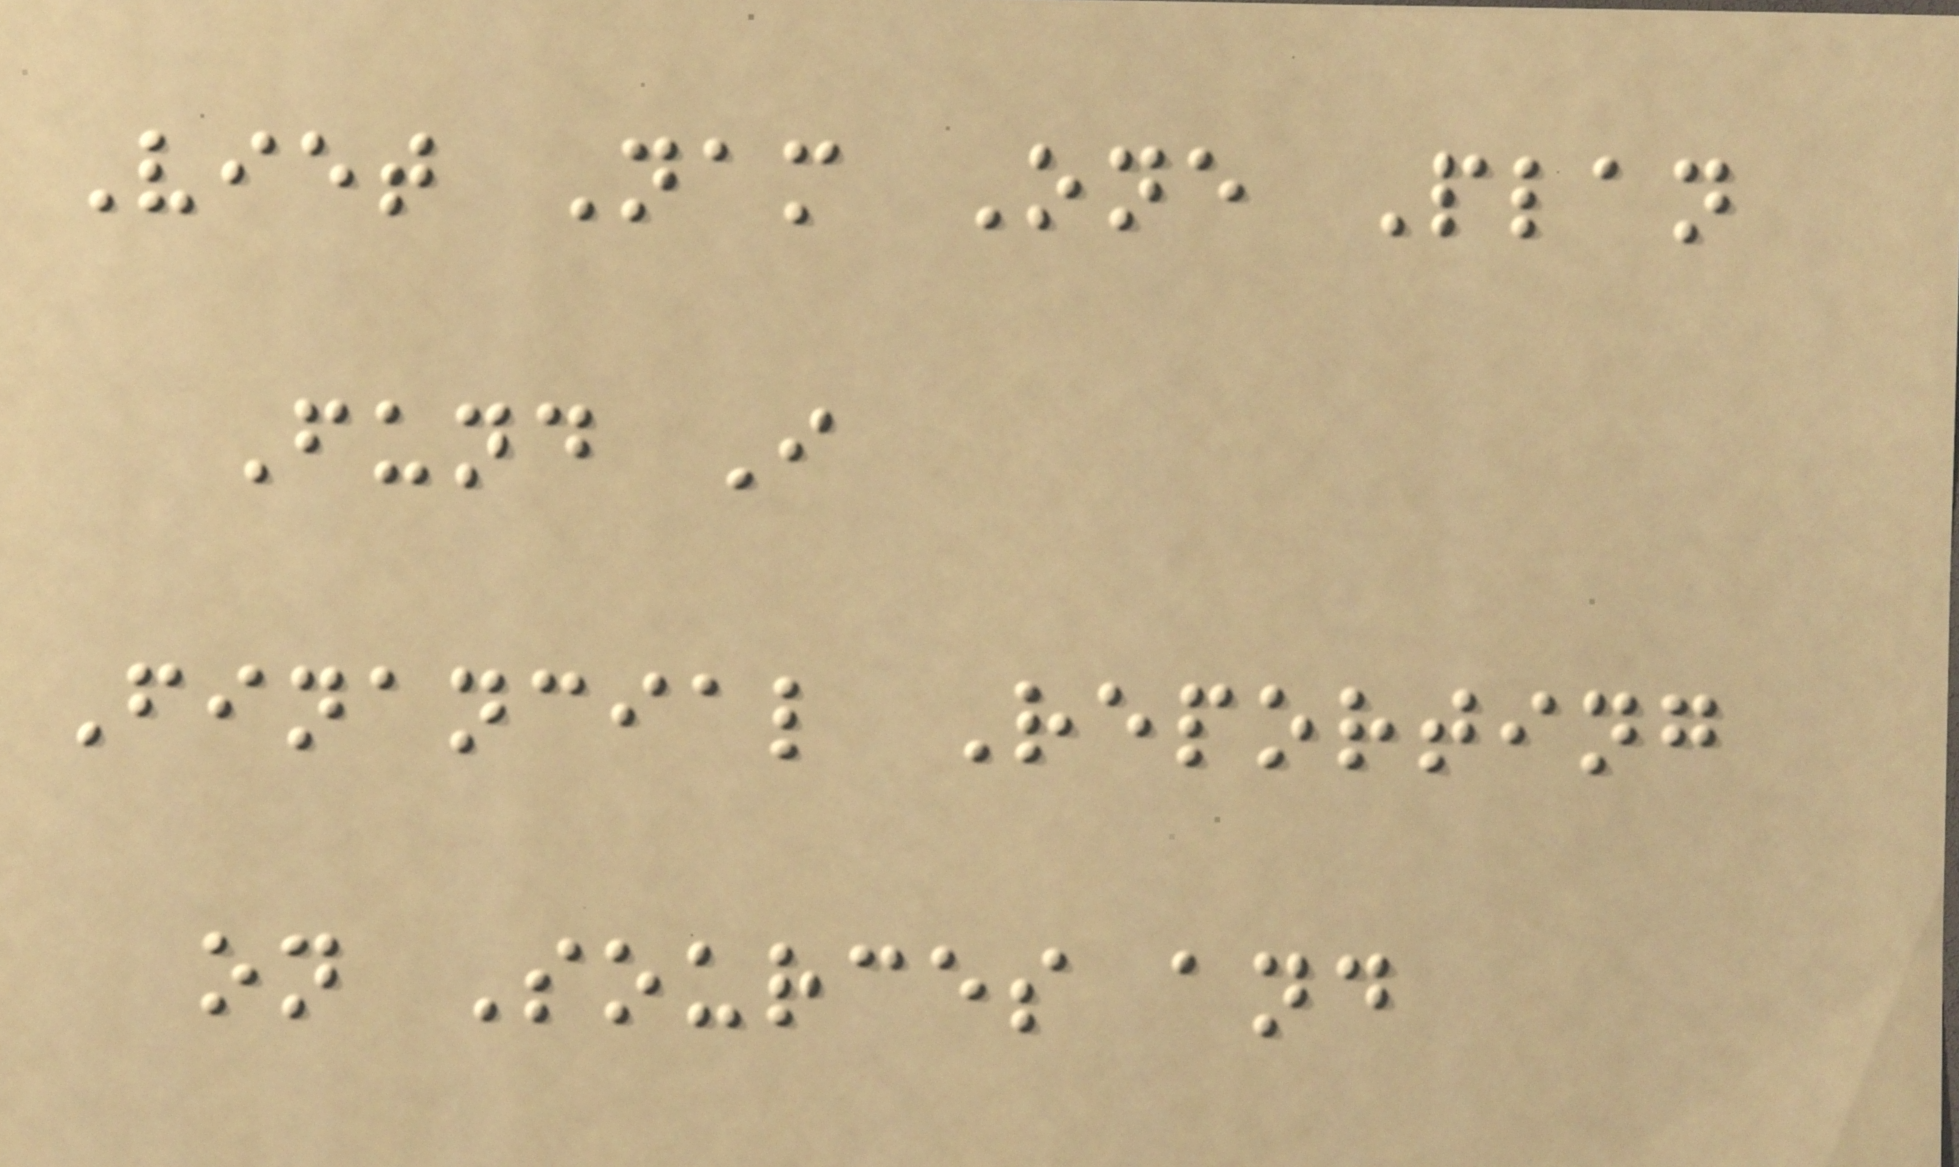Viet Nam One Plan
Fund I
Financial Reporting
on Sources and
